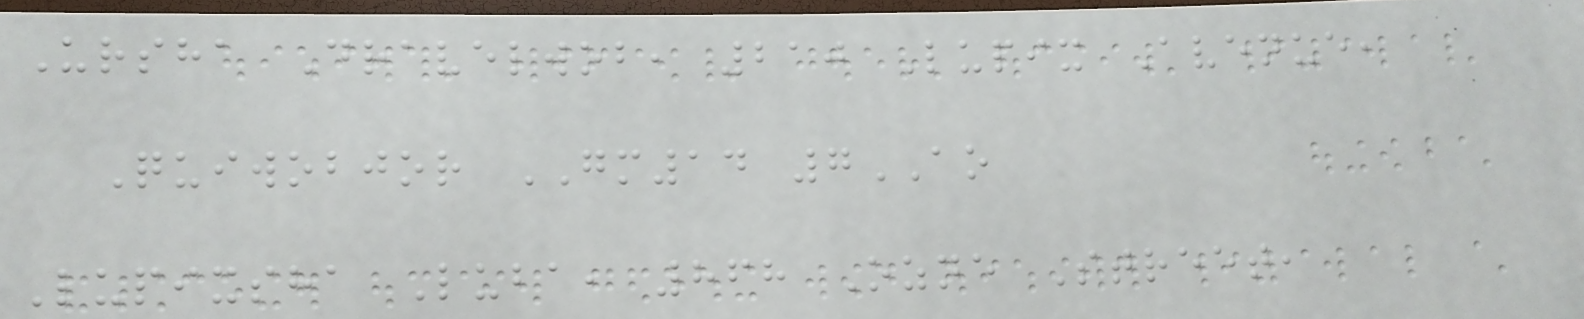Ursha Dravelwob, 210 Lupix Avenue,
Quiwobjor GM14 7AO
Lupixsha Luba, 868 Ozne Street,
